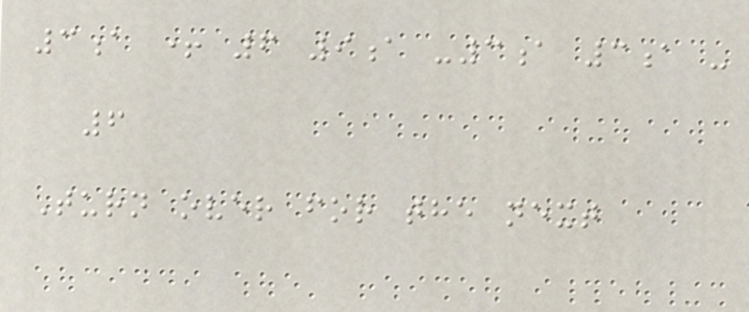3a + 6 9a -3a 3a -
6
Turn over for the next
